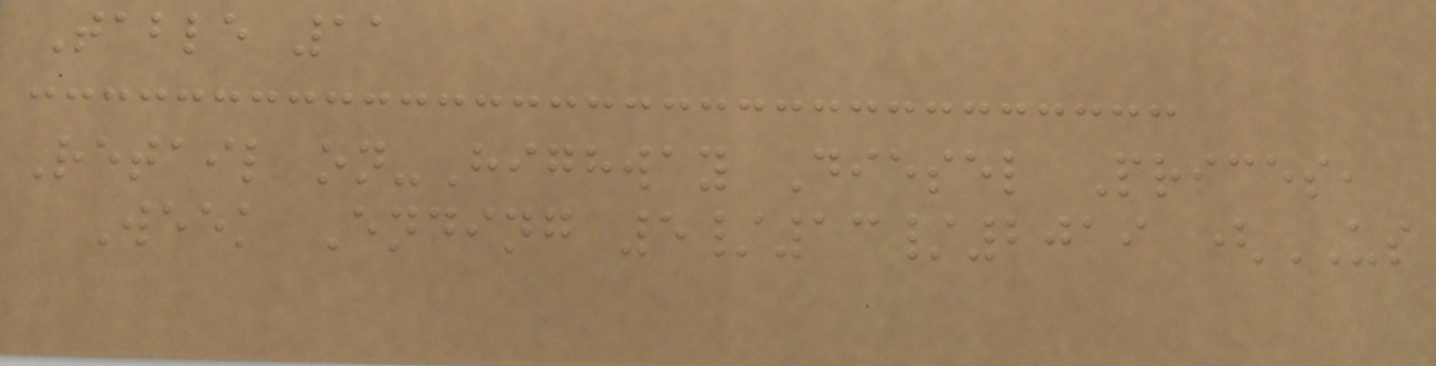Table 11
Retail on-Highway Diesel Prices,
Week Ending 5/13/2019 (US
